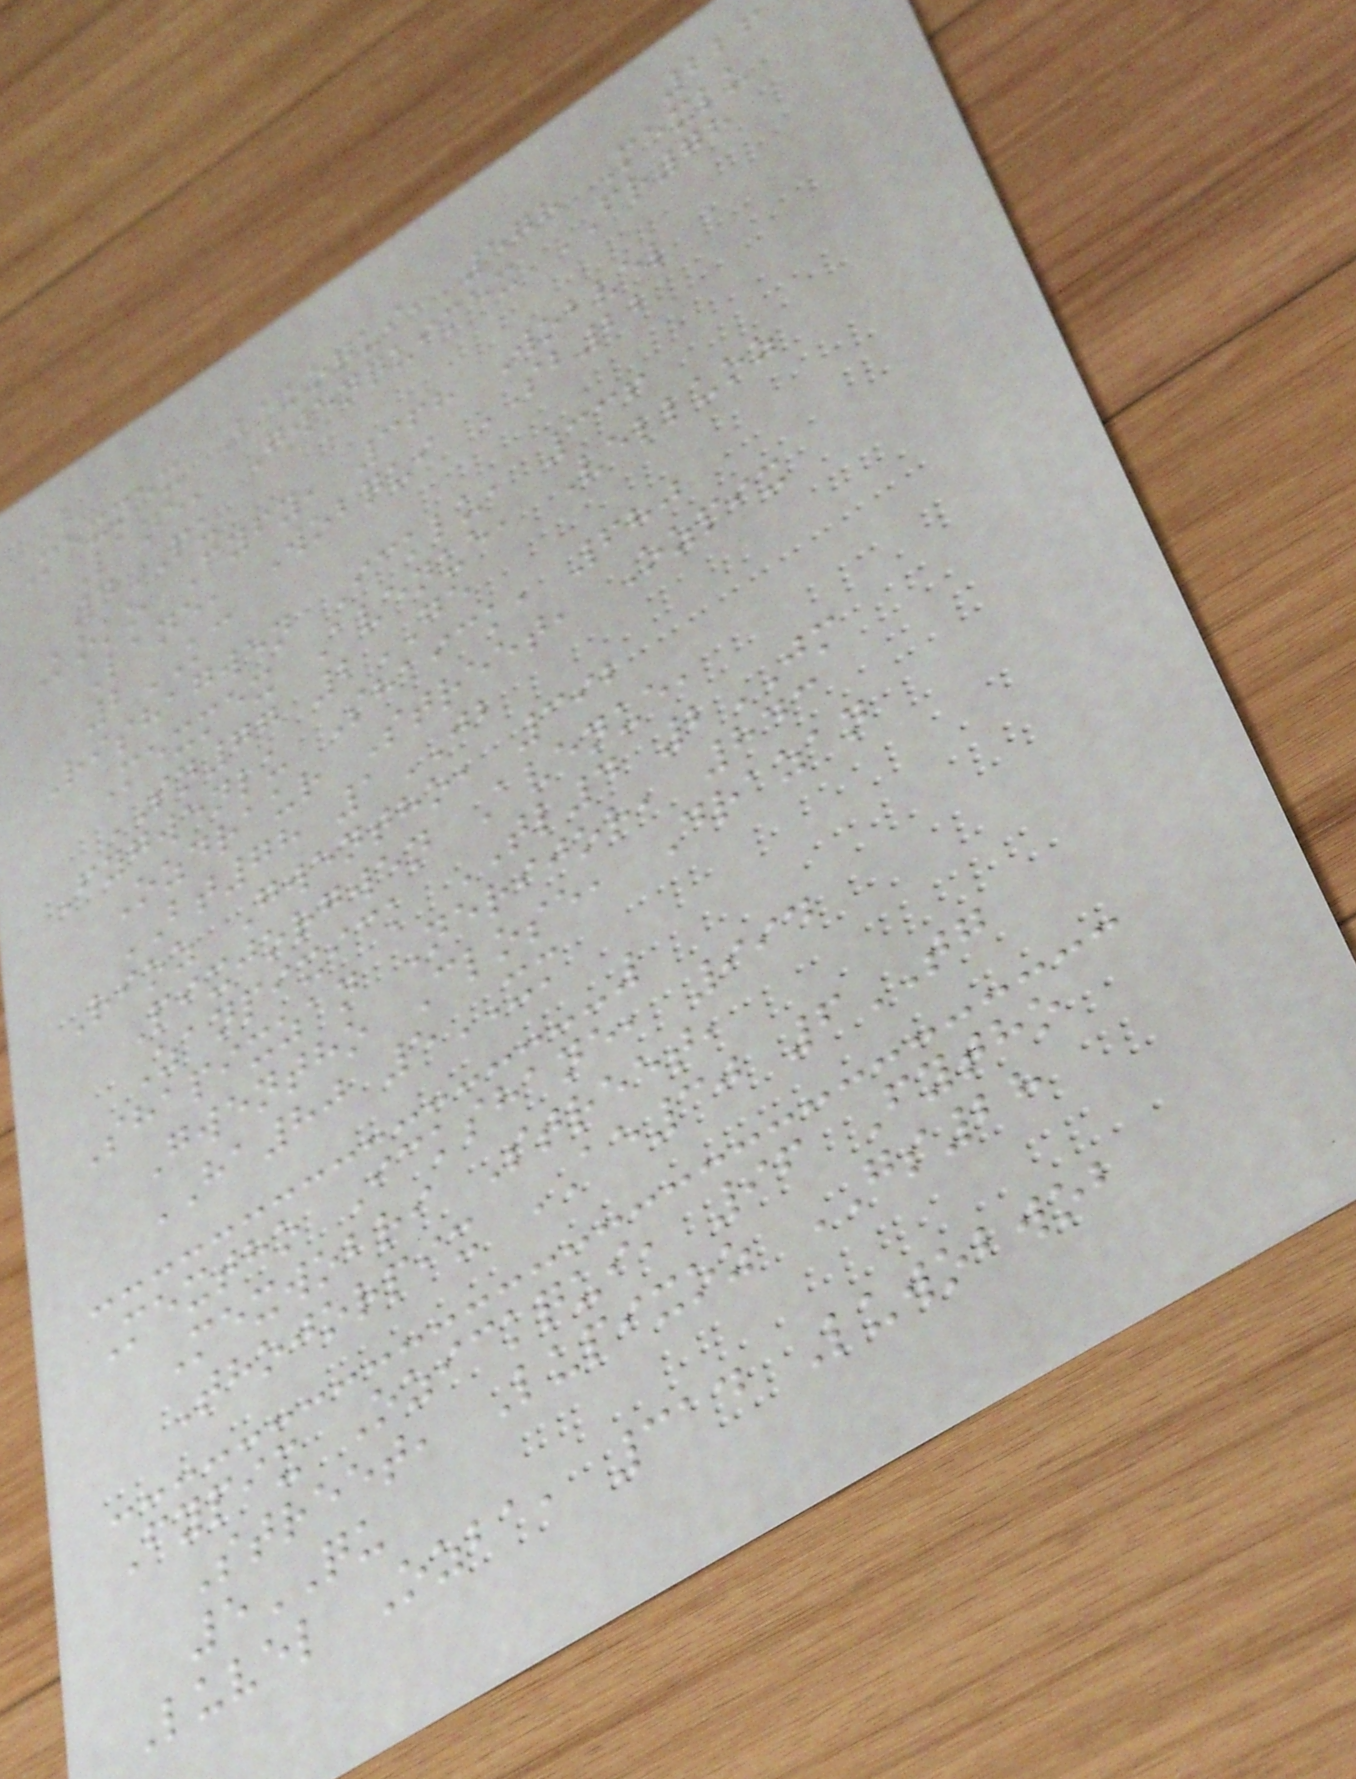226
Mexmex Bakoqui, 578 Mexlu
Lane, Gwenquimex FR78
4PU
Koko Fyfy, 368 Wobvel
Lane, Wobqui SB22
2KC
Rishagwen Icklu, 336
Mexmex Avenue, Velluoz
SN77 2GE
Fygwenlu Shaick, 680
Ozdraur Street, Ozpix
BT78 1JB
Rioz Gwentho, 392
Pixjorgwen Avenue,
Zanpixick TL4 2JM
Shapixzan Nerijor, 843
Gwentho Close, Drazan
HA80 5XM
Mextho Ickshane, 994
Mexwobri Street,
Thojorpix AE30 6TG
Fypix Ozickqui, 96 Fytho
Street, Lupixoz GS28
5QU
Luvel Ozba, 314 Luwobwob
